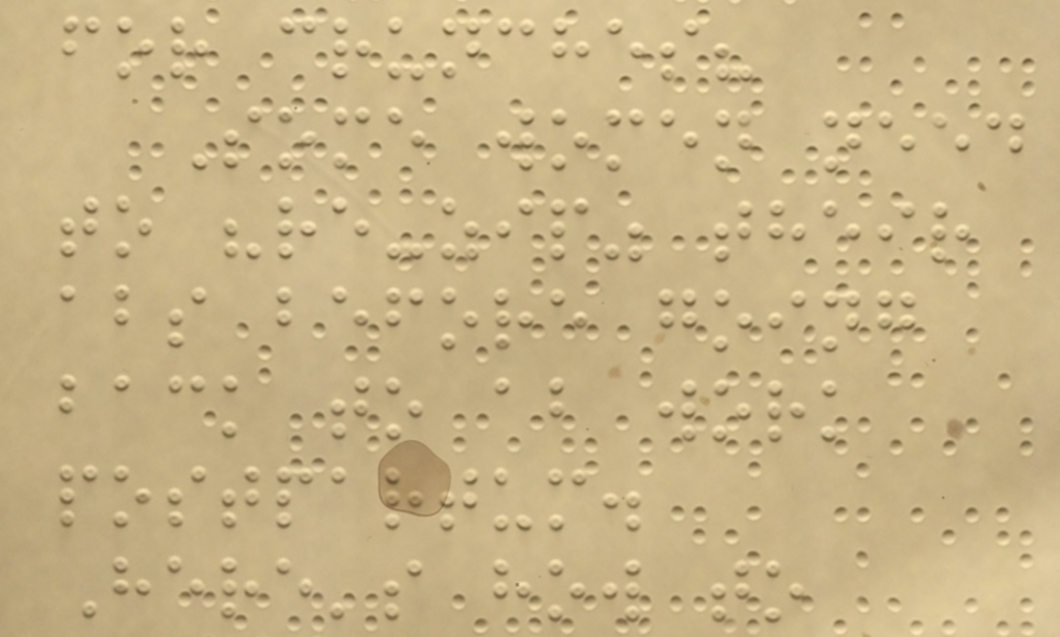for crunches?
Some women need
to "re-zip" their
abs before going
back to ab work
postpartum.
Here's how to
